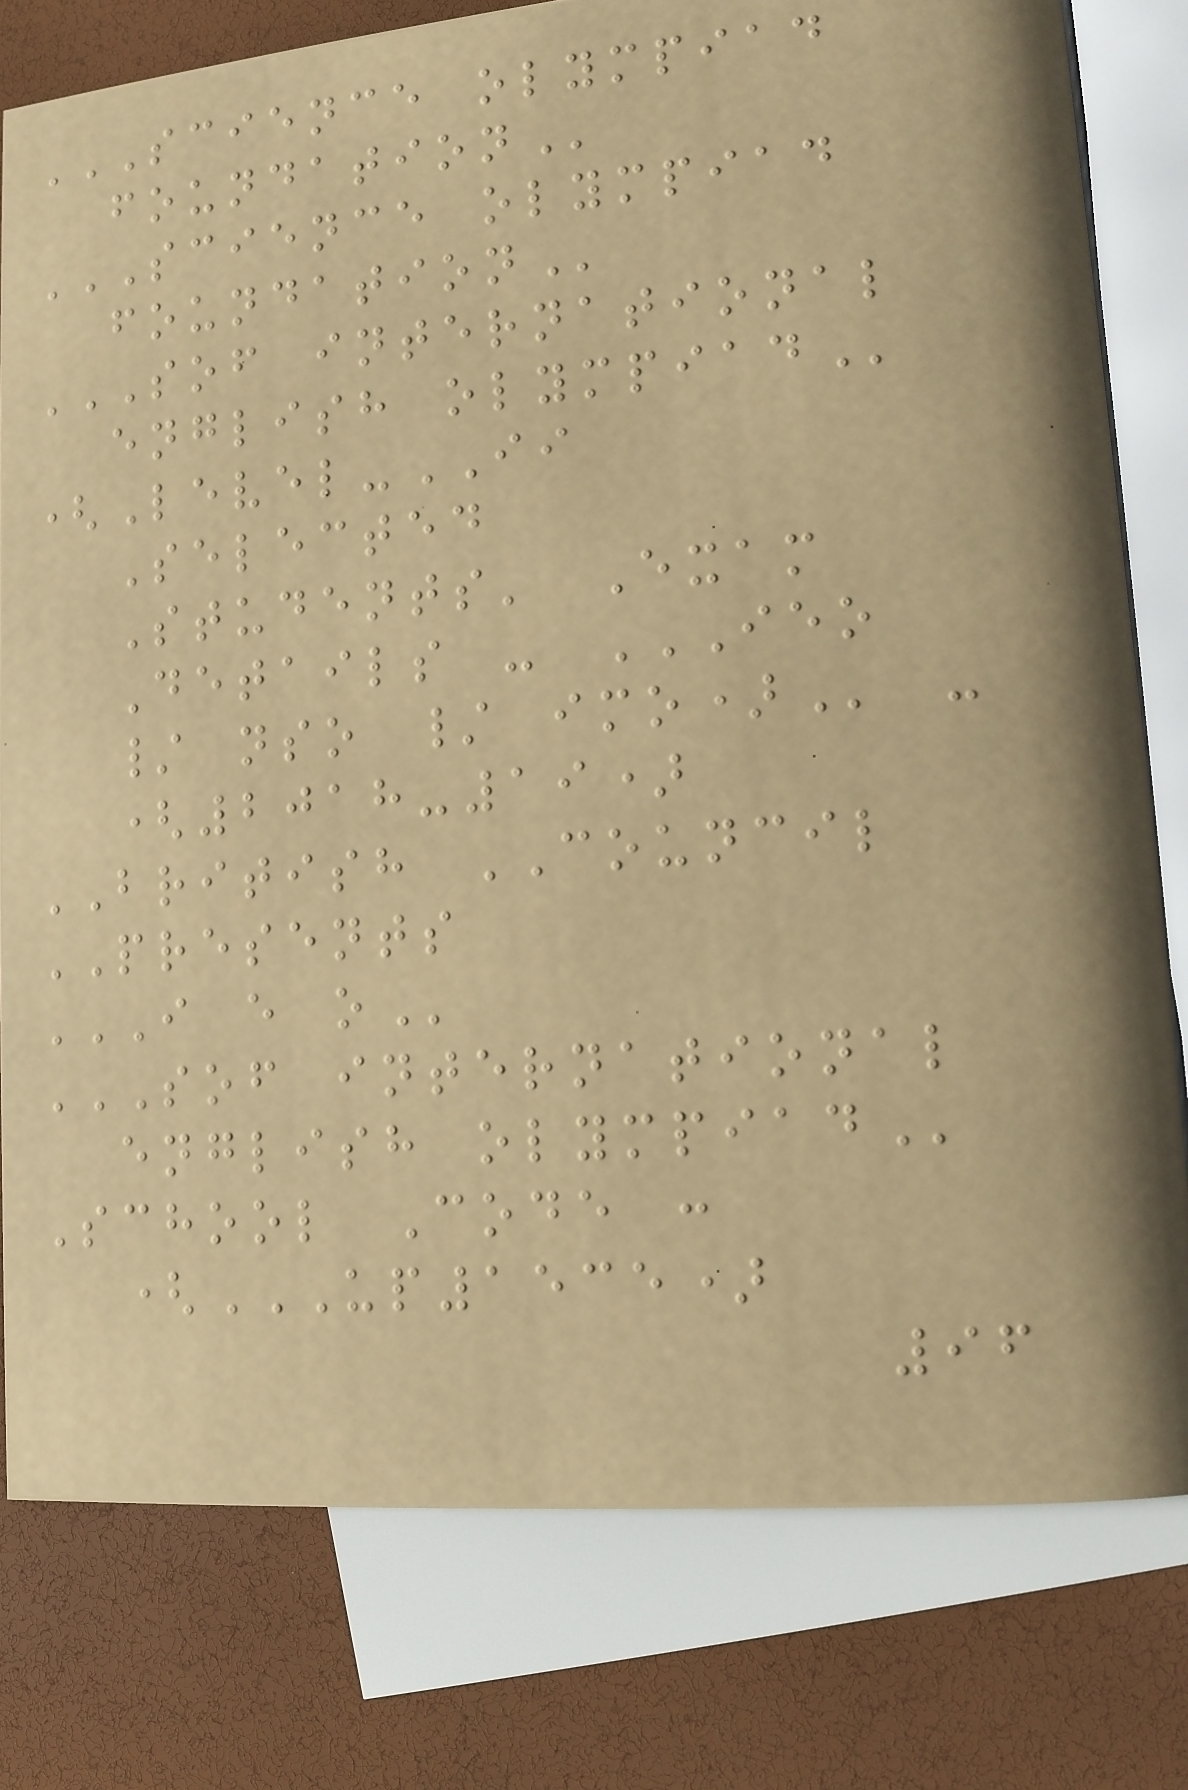SCIENCE OLYMPIAD
FOUNDATION
SCIENCE OLYMPIAD
FOUNDATION
SOF INTERNATIONAL
ENGLISH OLYMPIAD
(Level-II
Selected
Students' Exam
Details - IEO
/ NSO / IMO) -
(2018-19)
BRITISH COUNCIL
PRESENTS
I E O
SOF INTERNATIONAL
ENGLISH OLYMPIAD
School Code :
(UP1535)
96
